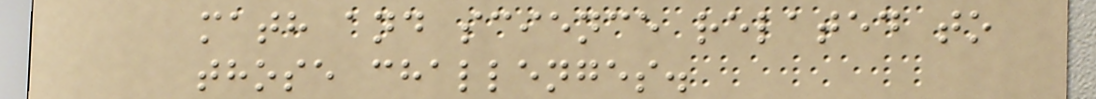math and science related to
those challenges.
